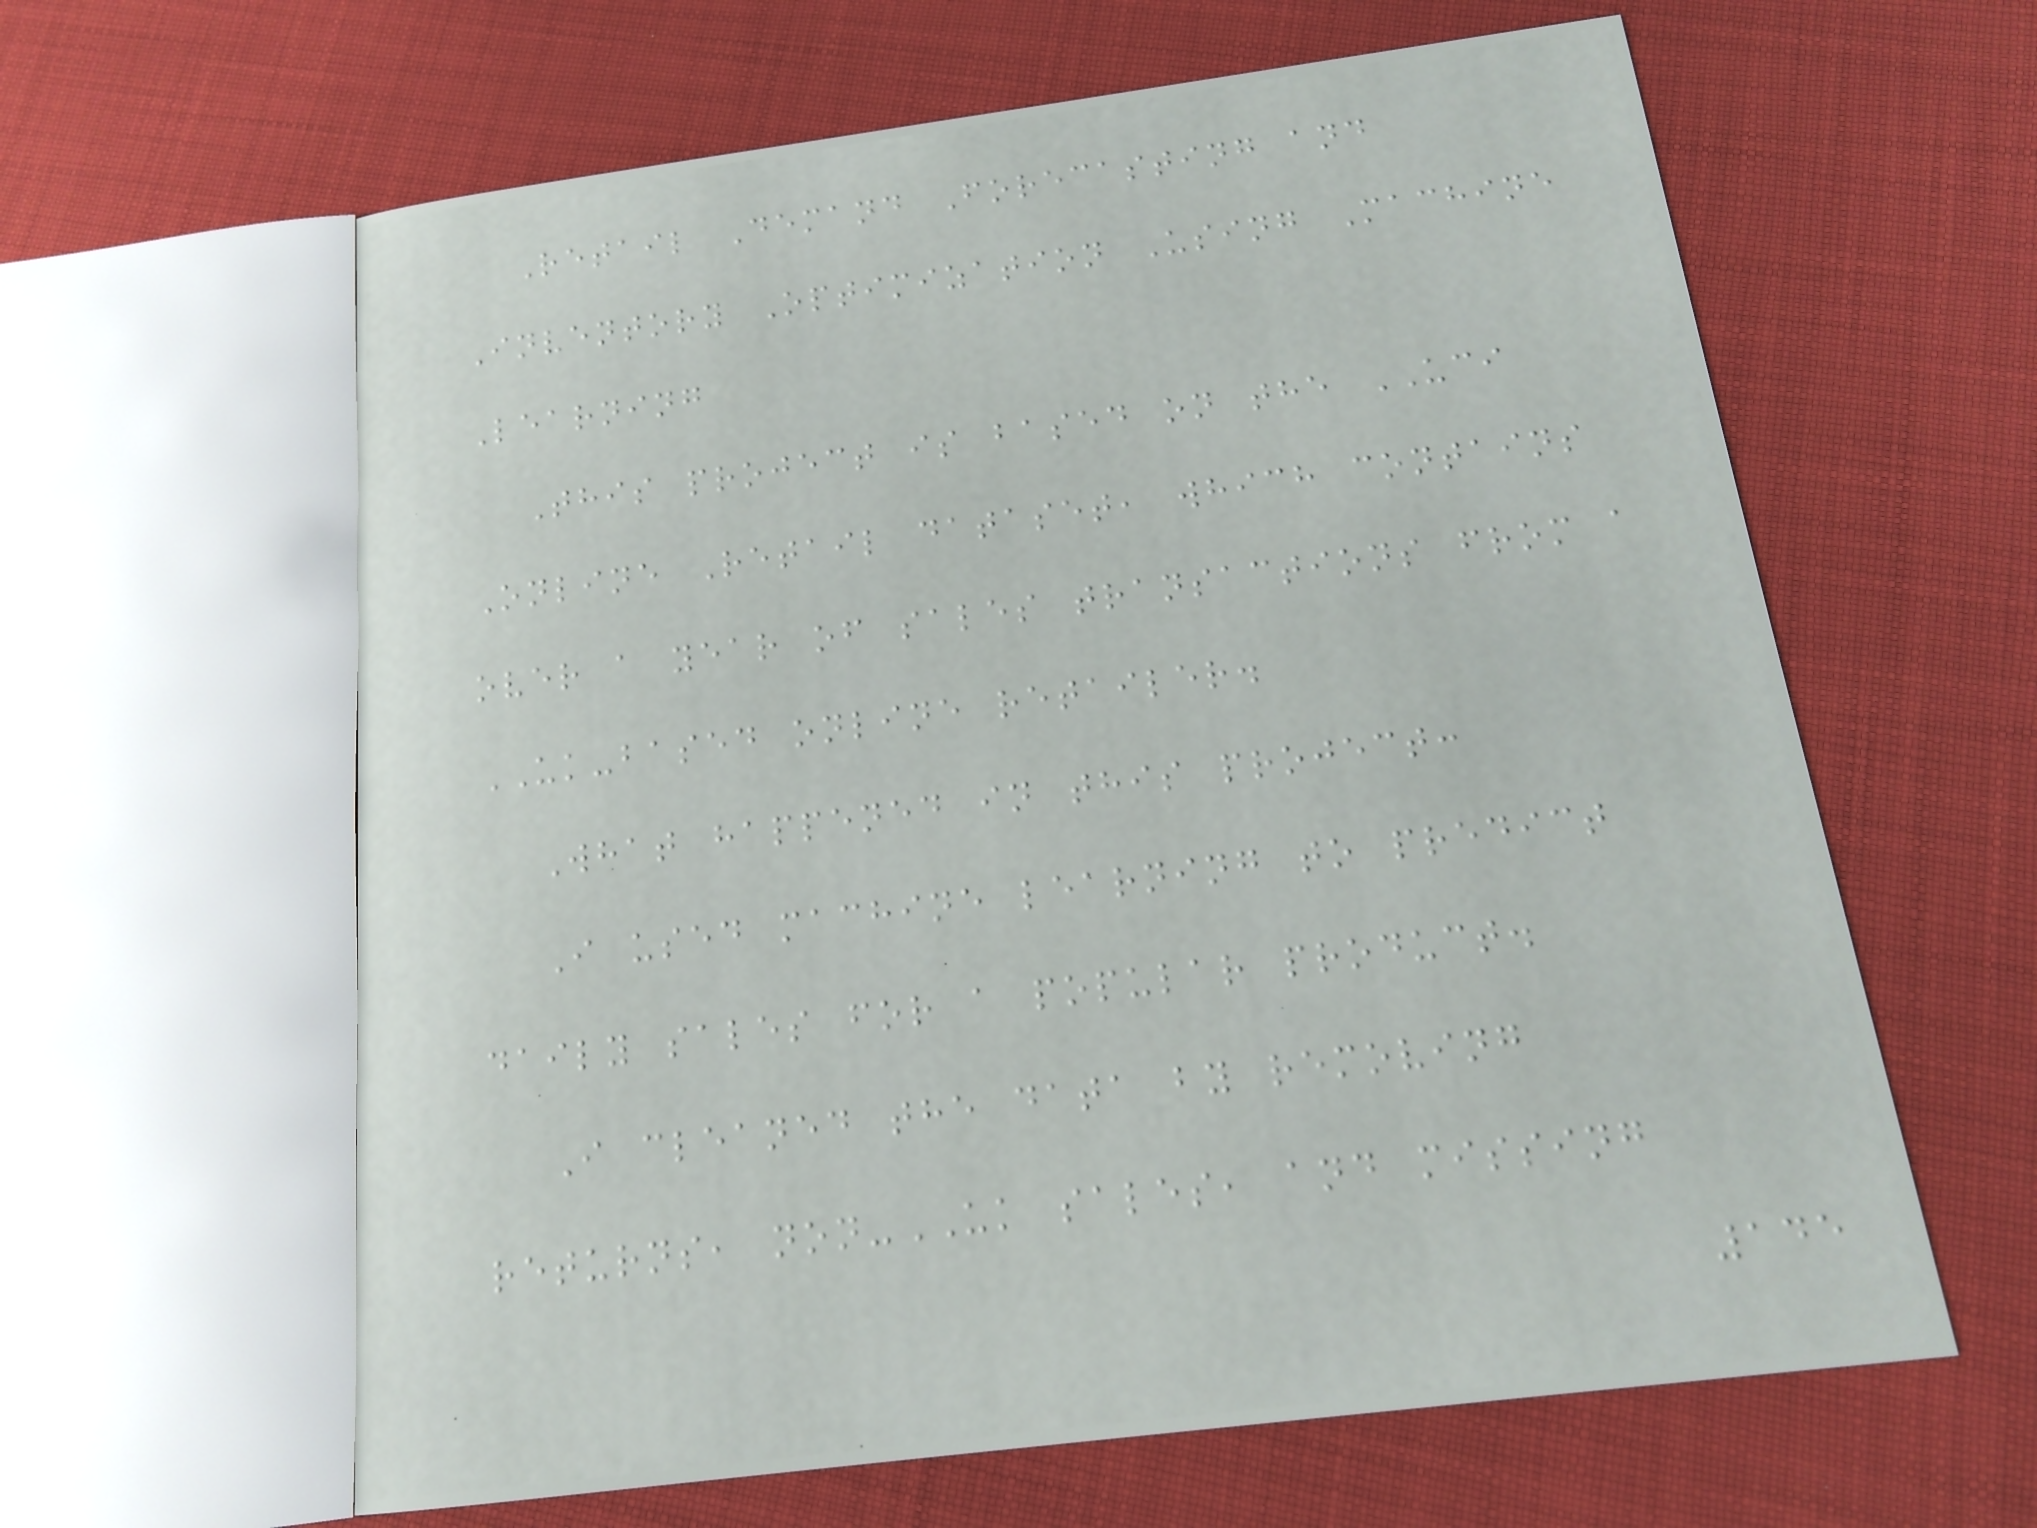Retail Demand Forecasting and
Inventory Optimization Using Machine
Learning
This project is based on the UCI
Online Retail dataset, which contains
over a year of sales transactions from a
UK-based online retailer.
What happened in this project:
I used machine learning to predict
daily sales for a popular product.
I cleaned the data by removing
returns, non-UK sales, and missing
145
